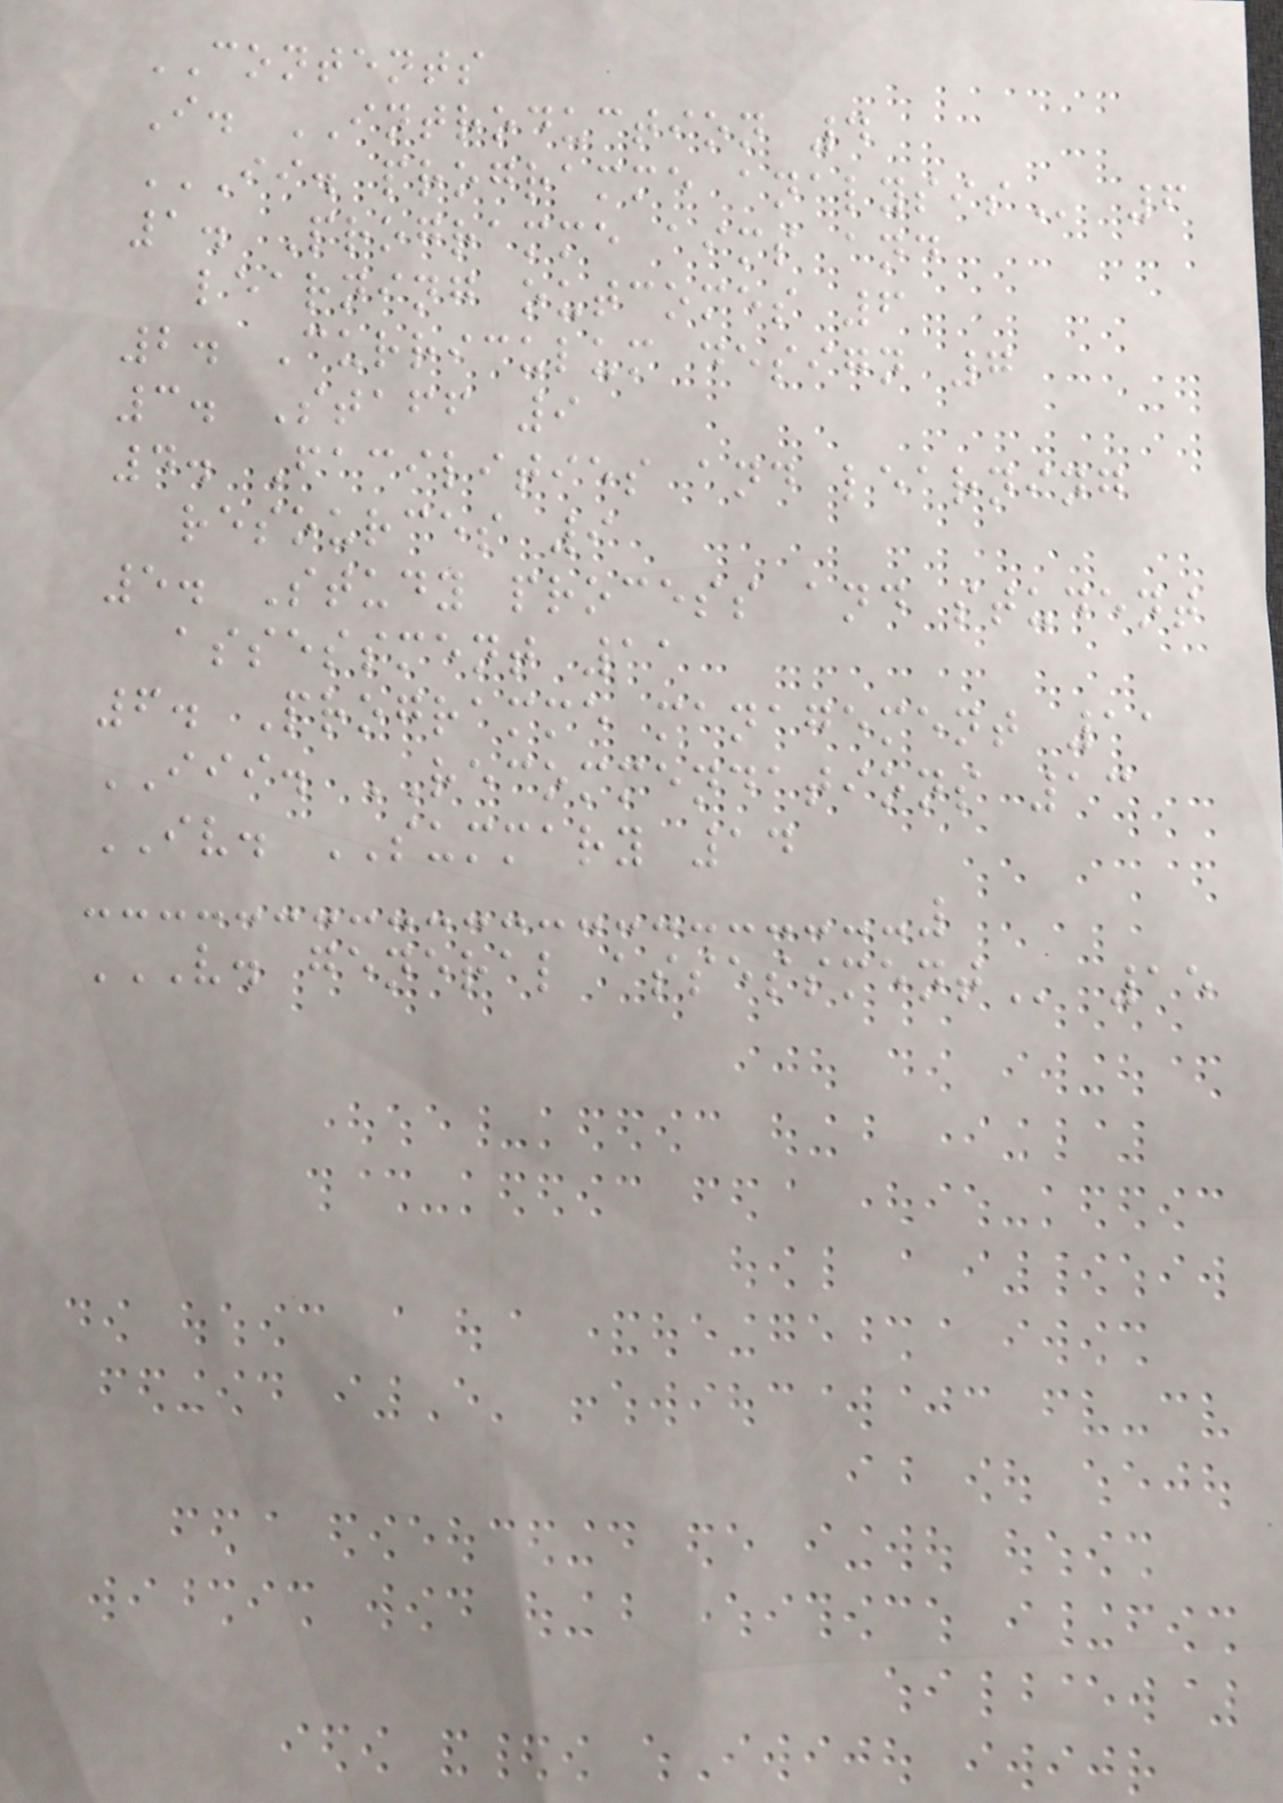CONTENTS
I. INTRODUCTION 4
II. PROGRAMME ANALYSIS 6
1. Programme aims and
learning outcomes 6
2. Curriculum design 7
3. Staff 9
4. Facilities and learning
resources 9
5. Study process and student
assessment 11
6. Programme management 11
III. RECOMMENDATIONS 13
IV. SUMMARY 14
V. GENERAL ASSESSMENT 15
